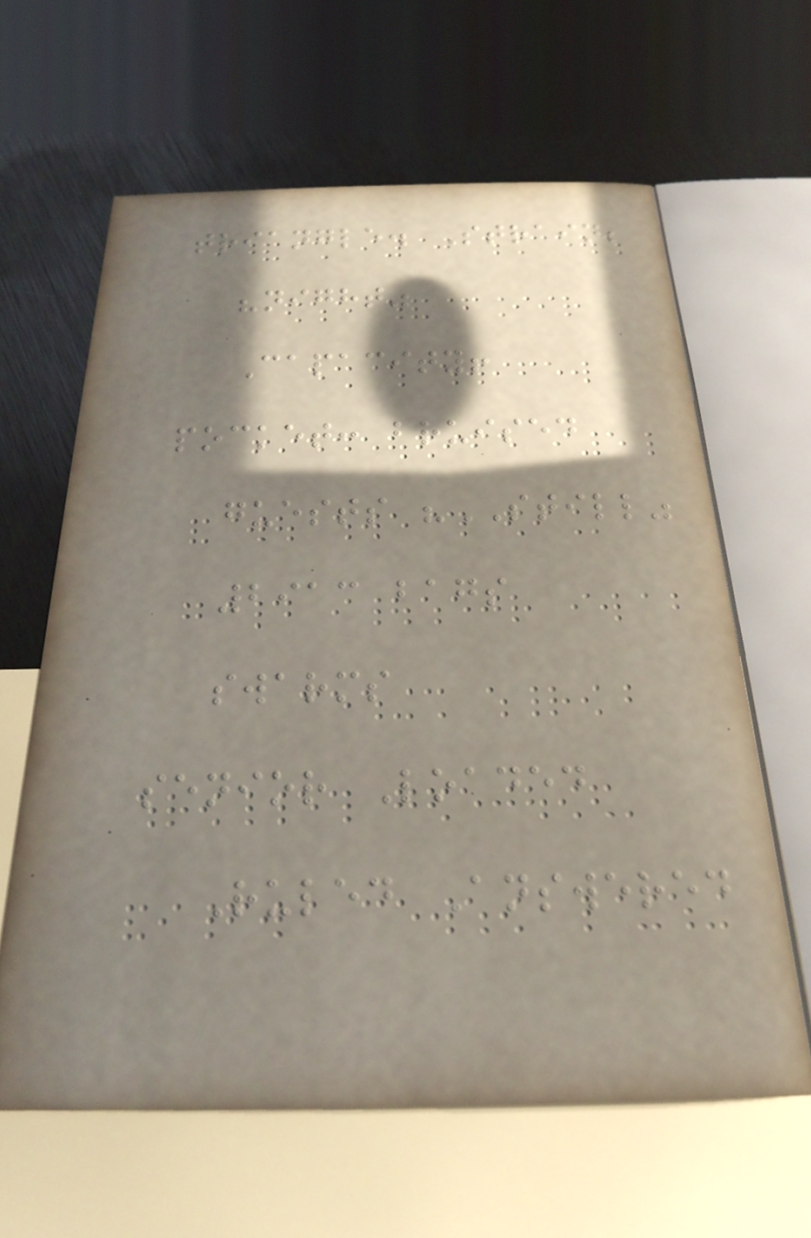triangle. Strain;
"night"
Capacity!
pocket: bruised
guests "STILL"
2913 bags
swarms
senior Loaded
Ruled Answered
